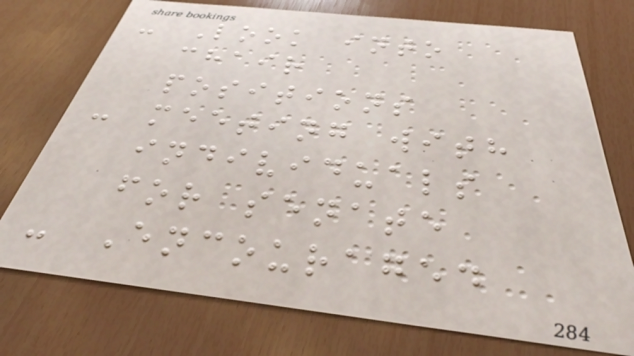- Look into
chair
positions
- meeting with
individuals
for senate
- Encouraged
